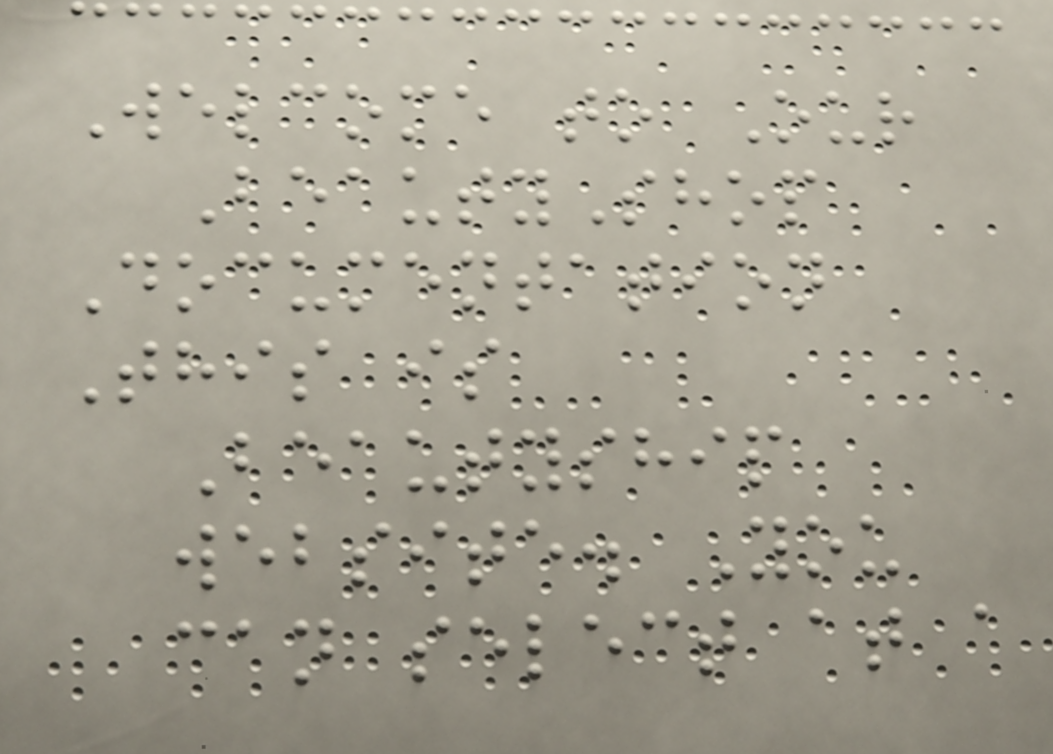Welcome to Our
BeautyShop
Documentation
This is
Beautyship
website. You
can select at a
